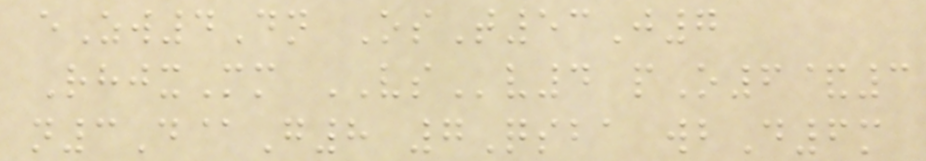eZw4Dn OsT53J7
RhjxMm VSv4 pO6&3
n3D@G8 7Qsba wbD6m
